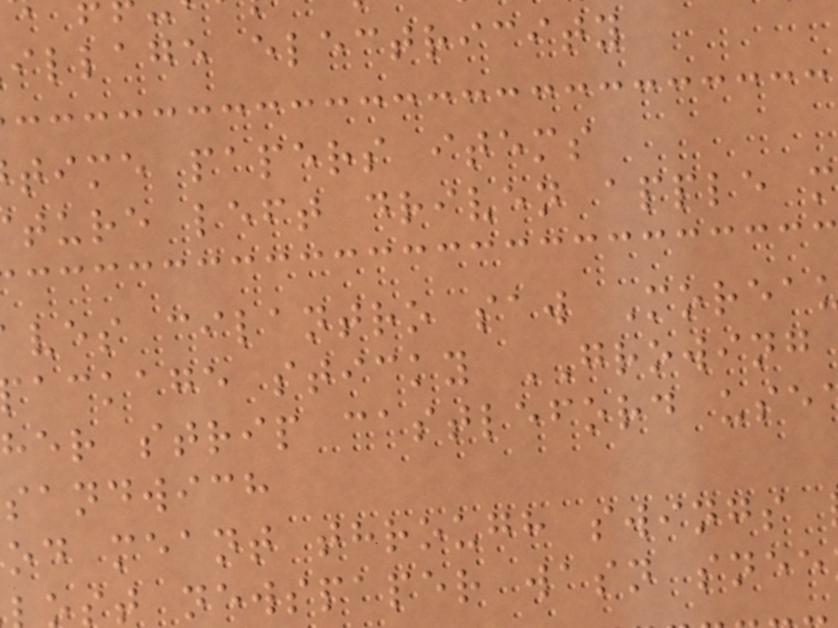illage electricity
time papers items
ture left driven apple m
ves cilantro saw Morea
ackage sticky GROWING
her strip castleford use
sandwich
od meant through swings
st newspaper wasn snee
